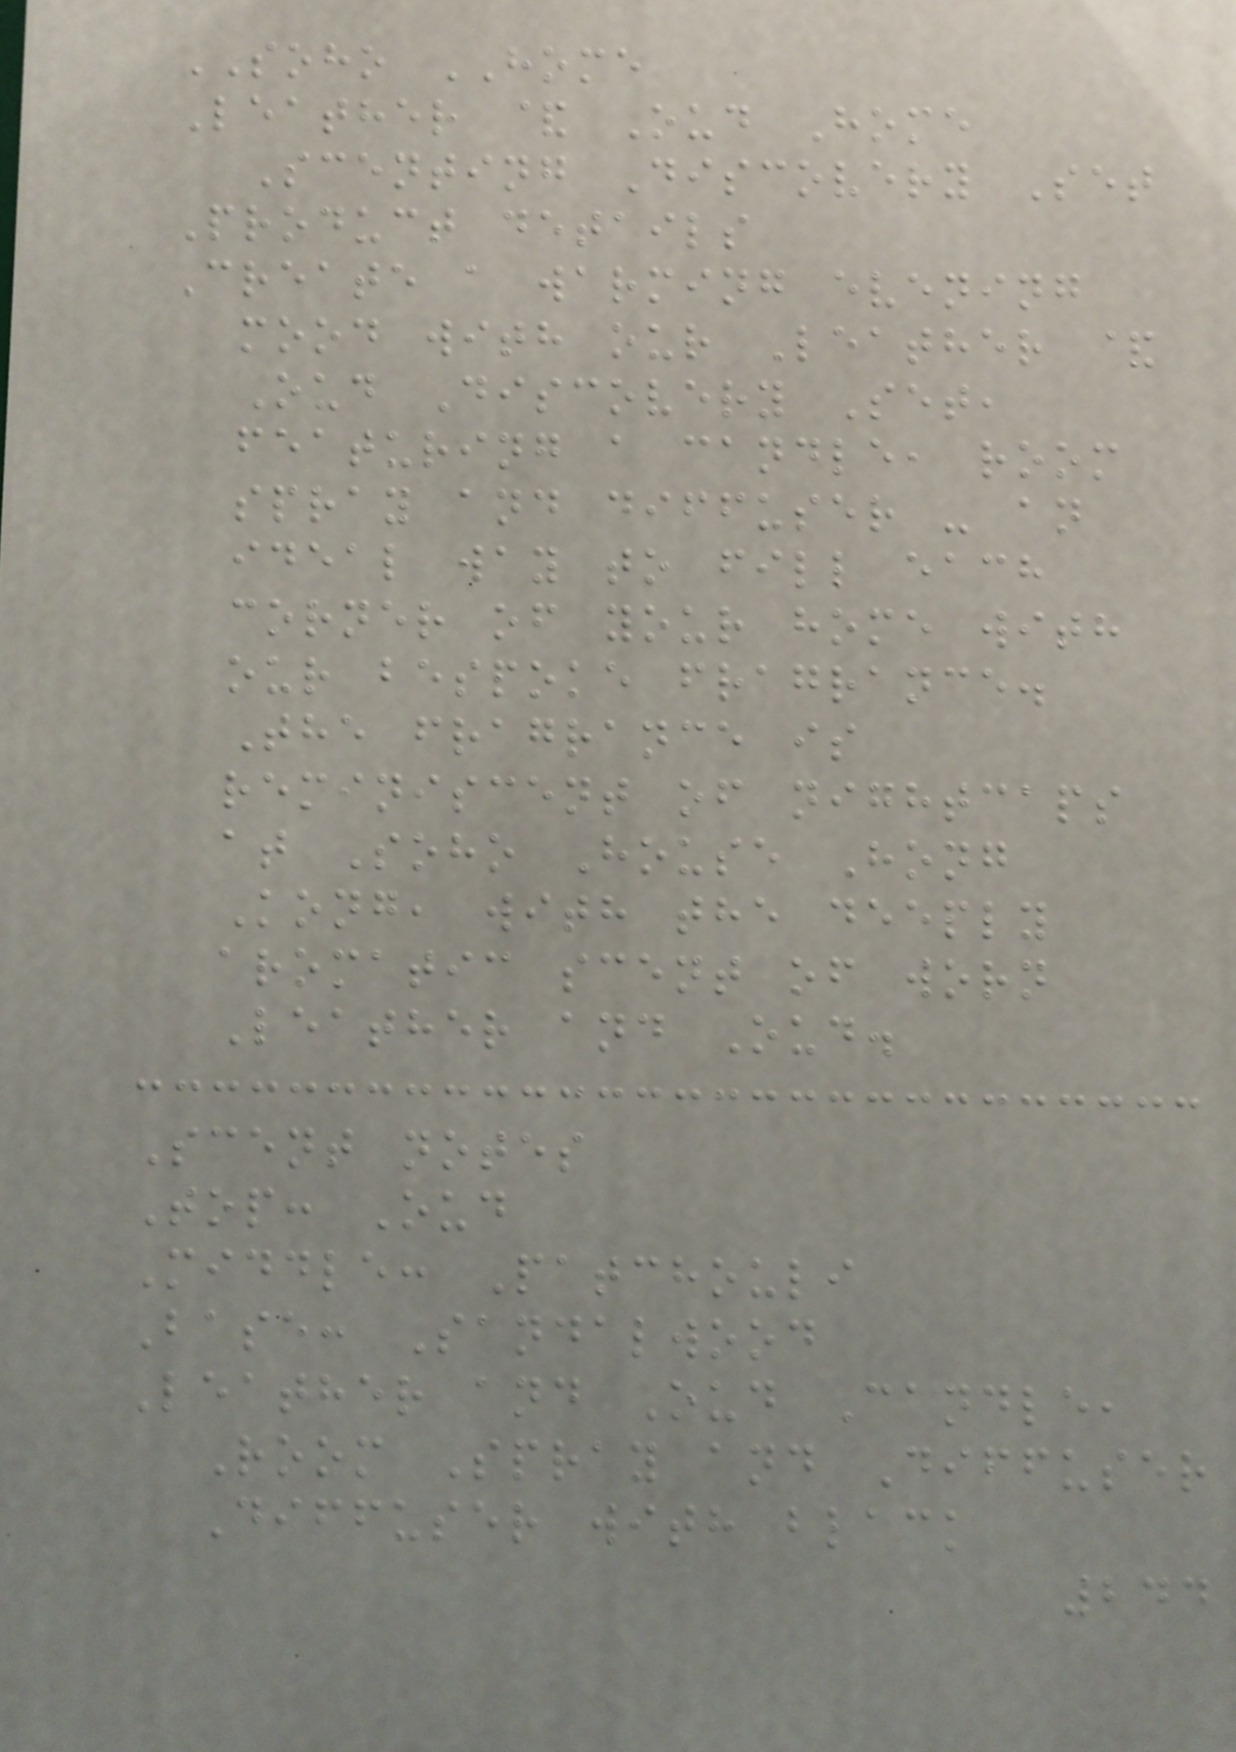SOHO HOME
Leather & Oud Home
Scenting Discovery Set
Product details
Create a warming evening
mood with our Leather &
Oud Discovery Set,
featuring a candle, room
spray and diffuser - an
ideal way to fill each
corner of your home with
our bespoke fragrance.
The fragrance is
reminiscent of nightcaps
at Soho House Hong
Kong, with the deeply
aromatic scent of worn
Leather and Oud.
Scent notes
Top: Oud
Middle: Patchouli
Base: Sandalwood
Leather and Oud Candle,
Room Spray and Diffuser
Diffuser with black
244
